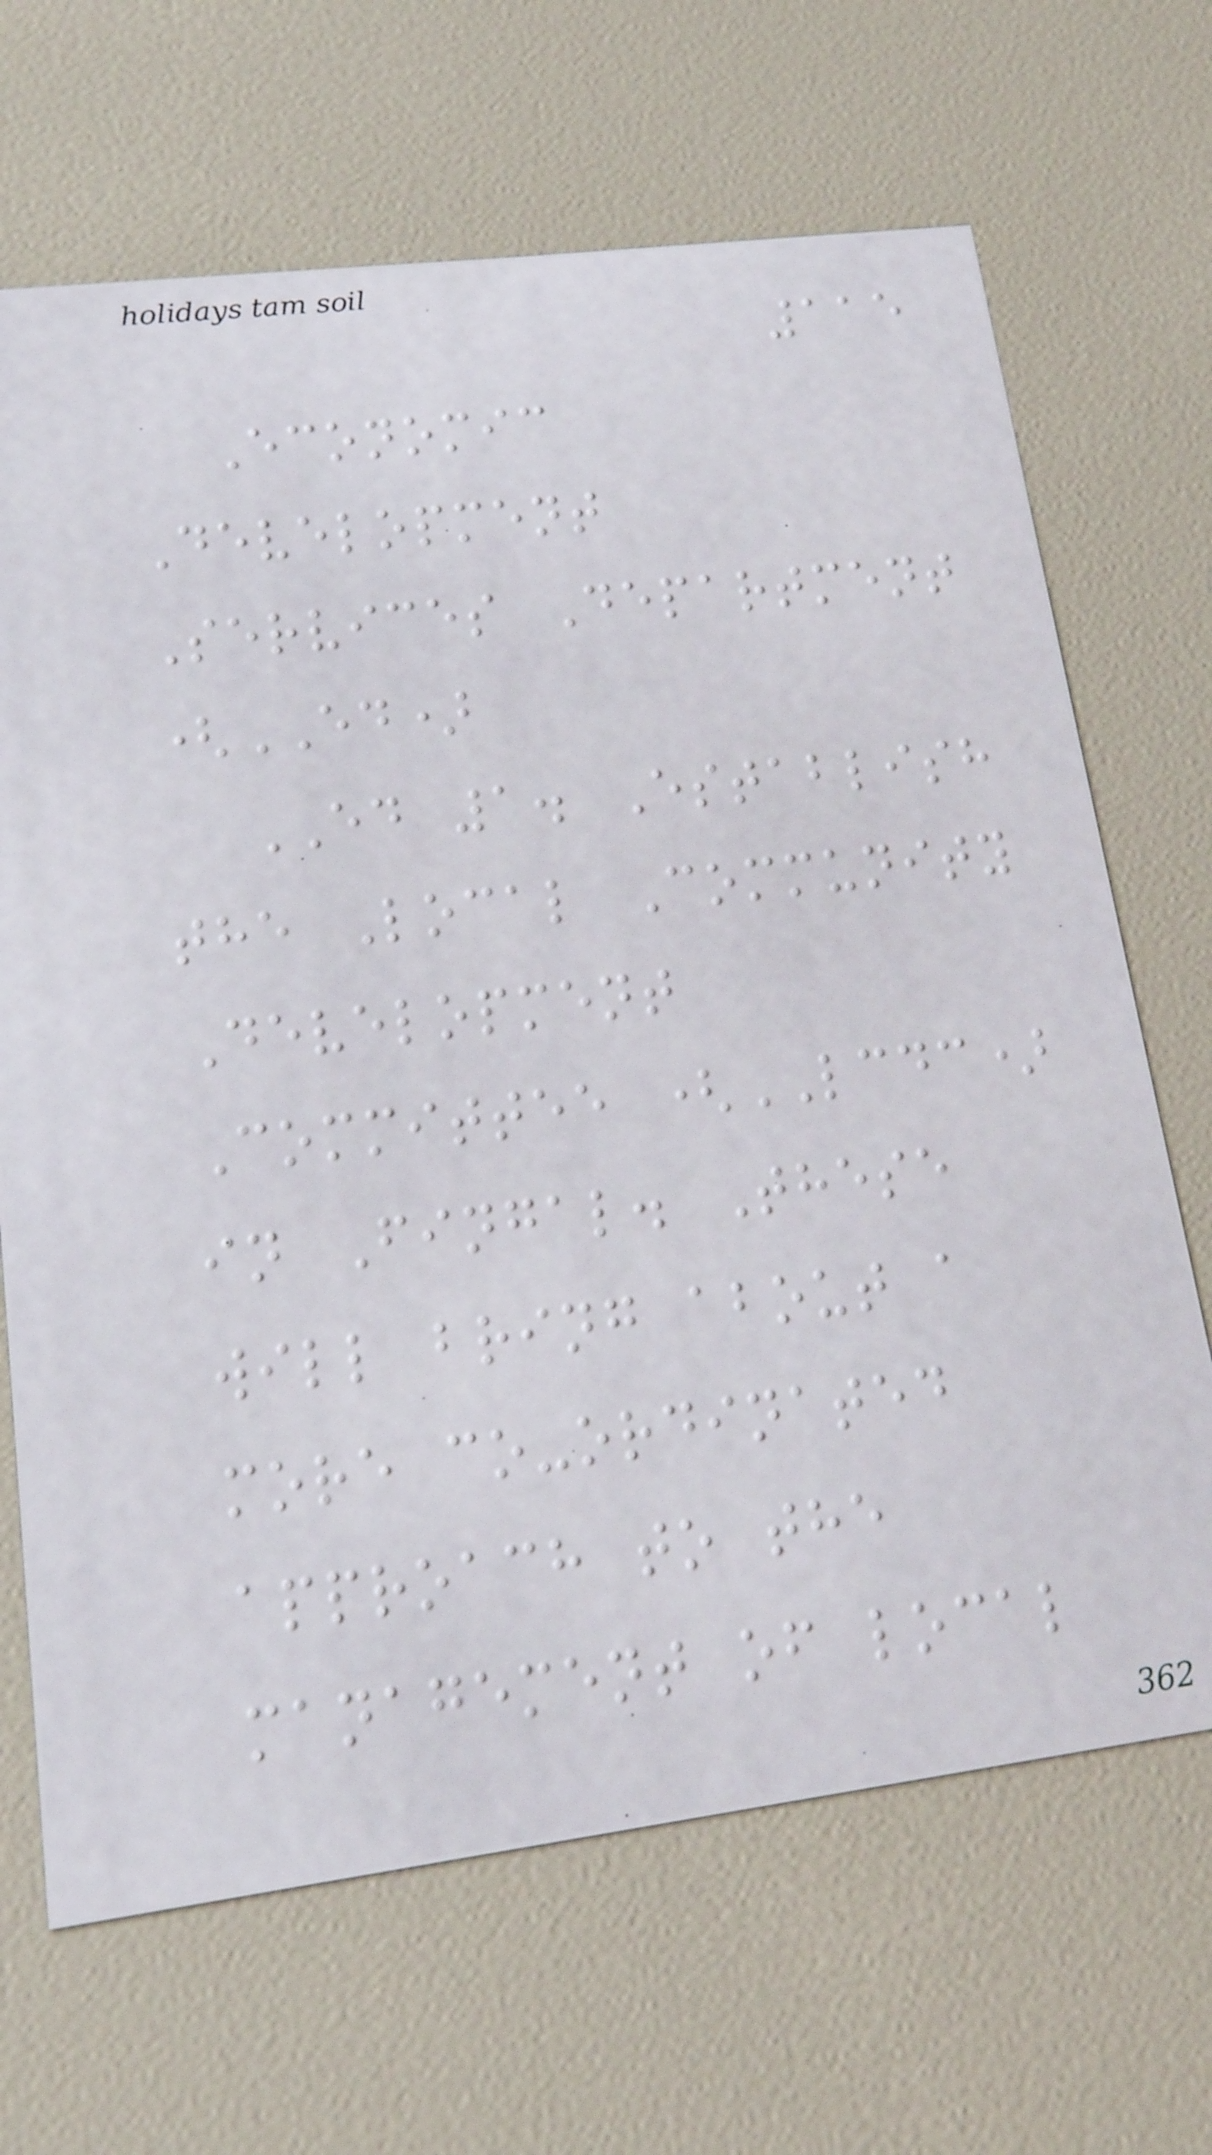115
Economic
Development
Services Department
(ED)
ED 1. Establish
the Local Community
Development
Committee (LCDC)
in Fingal. These
will bring about a
more co-ordinated
approach to the
management of local
